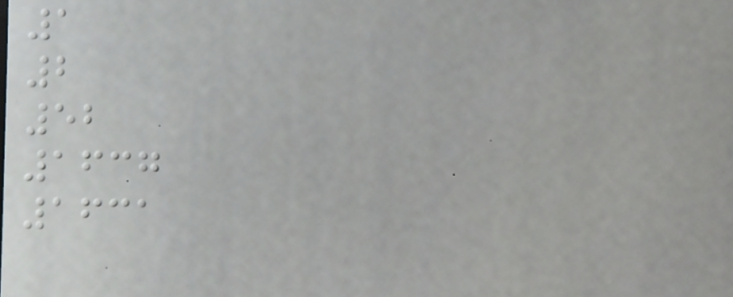1
2
52
1637
1631
